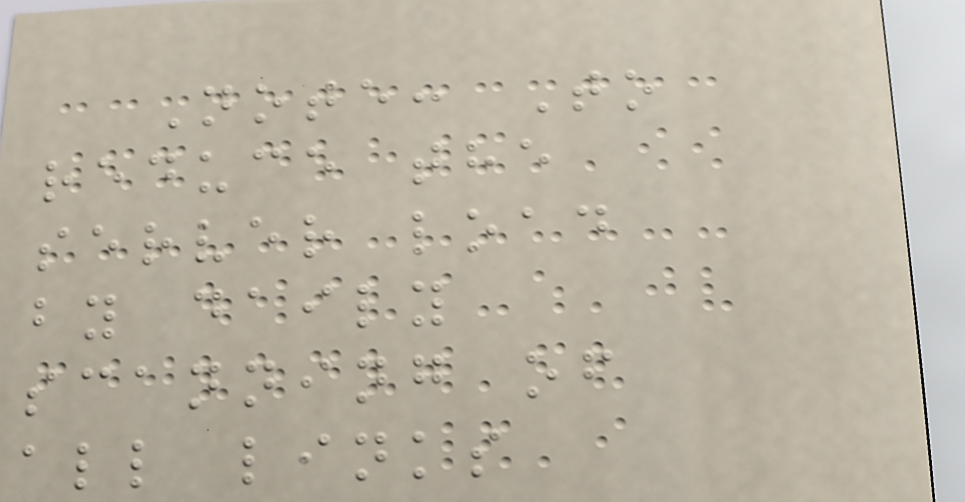Note: To
reduce the
server load
by daily
scanning of
all links
